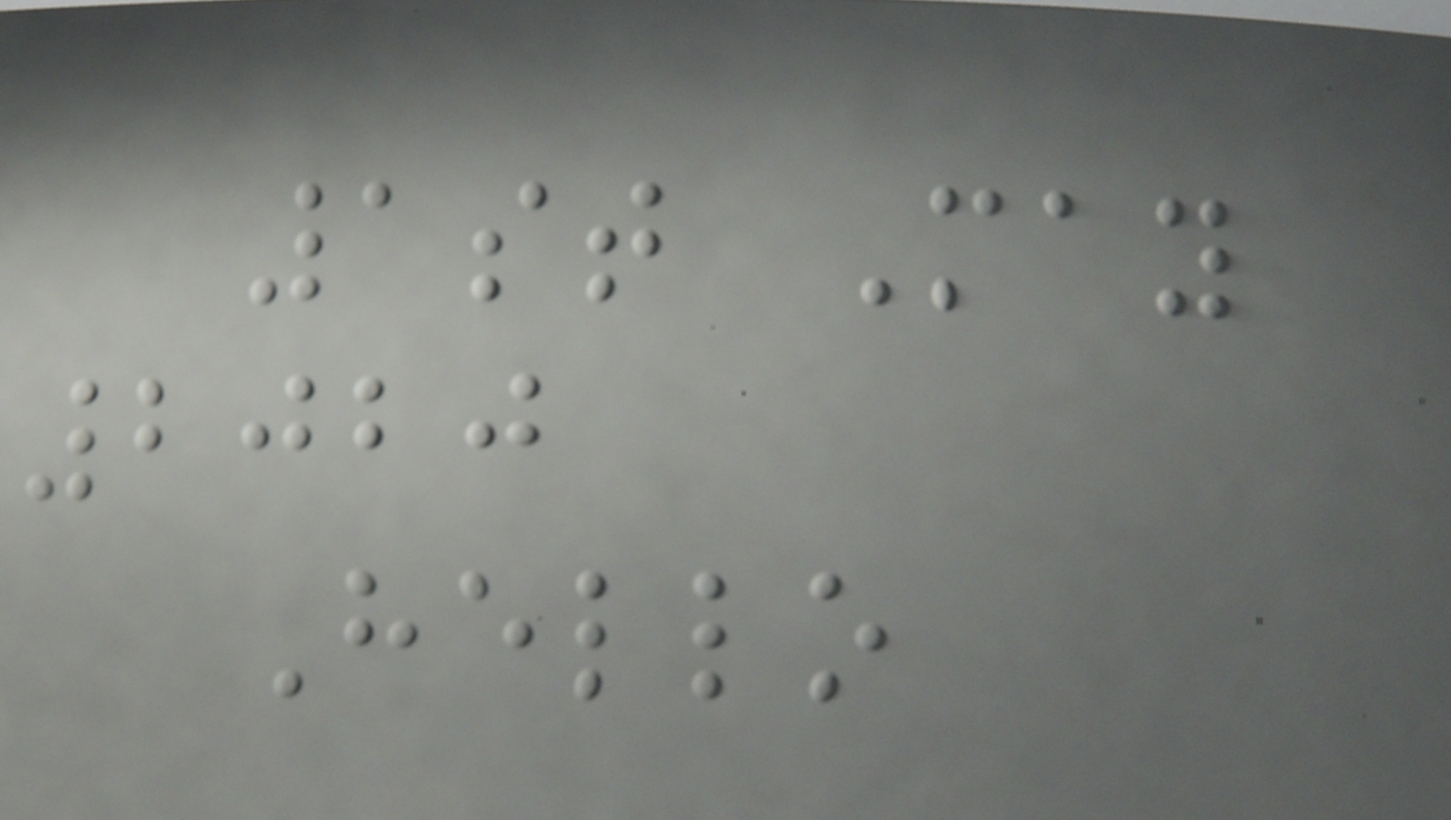1st May
2020
Hello
